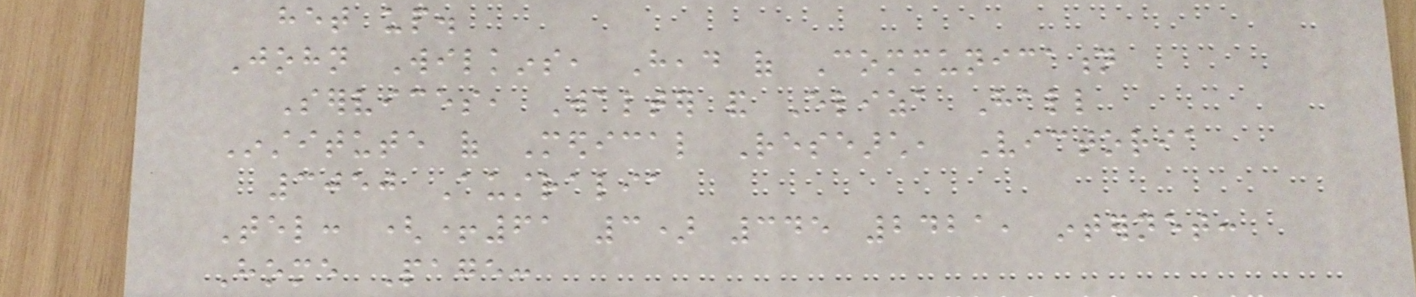het up.
John Wilkins, Head of Communication
Services, Walter and Eliza Hall
Institute of Medical Research, Victoria
3050 Australia
Tel: (+61 3) 345 2421, internet:
Home Page:
